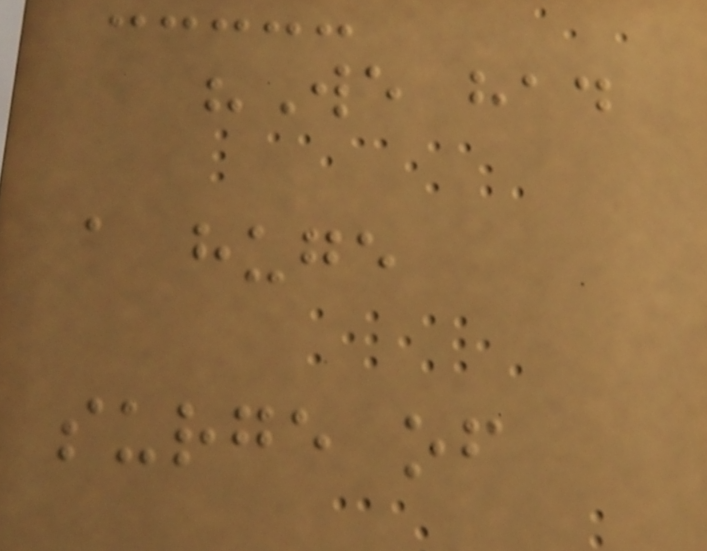"We had
a huge
surge of
